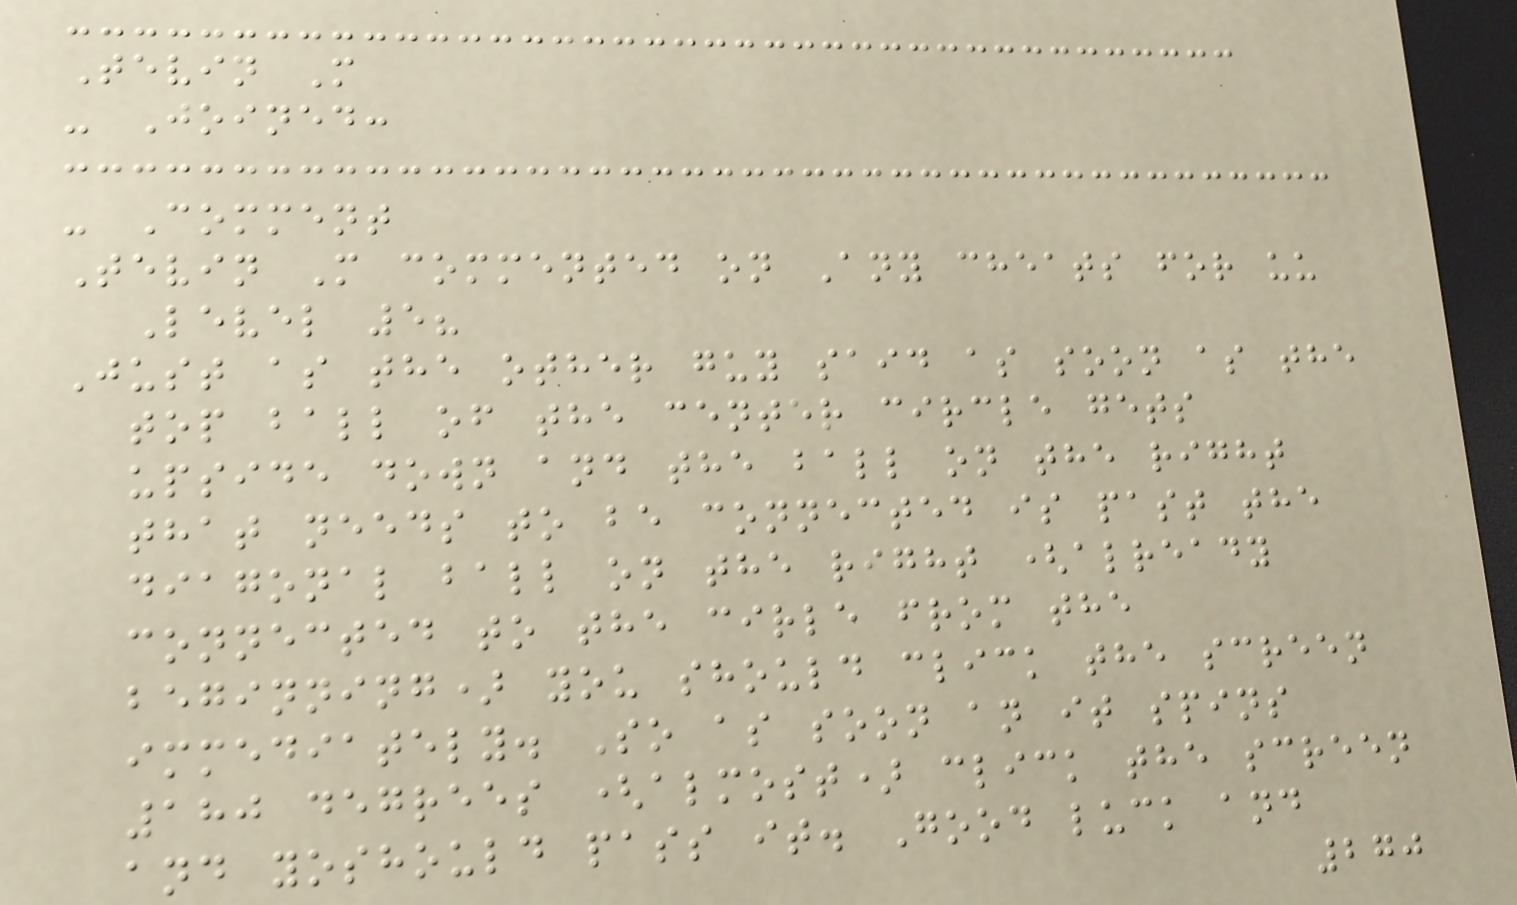Tevin M
- Joined:
- Comment
Tevin M commented on Any cheats for uu
Level 5?
Just as the other guy said as soon as the
top ball of the center circle gets
upside down and the ball on the right
that needs to be connected is past the
diagonal ball on the right (already
connected to the cirle from the
beginning) you should click the screen
immediately. So as soon an it spins
180 degrees (almost) click the screen
and yoshould pass it. Good luck and
270
